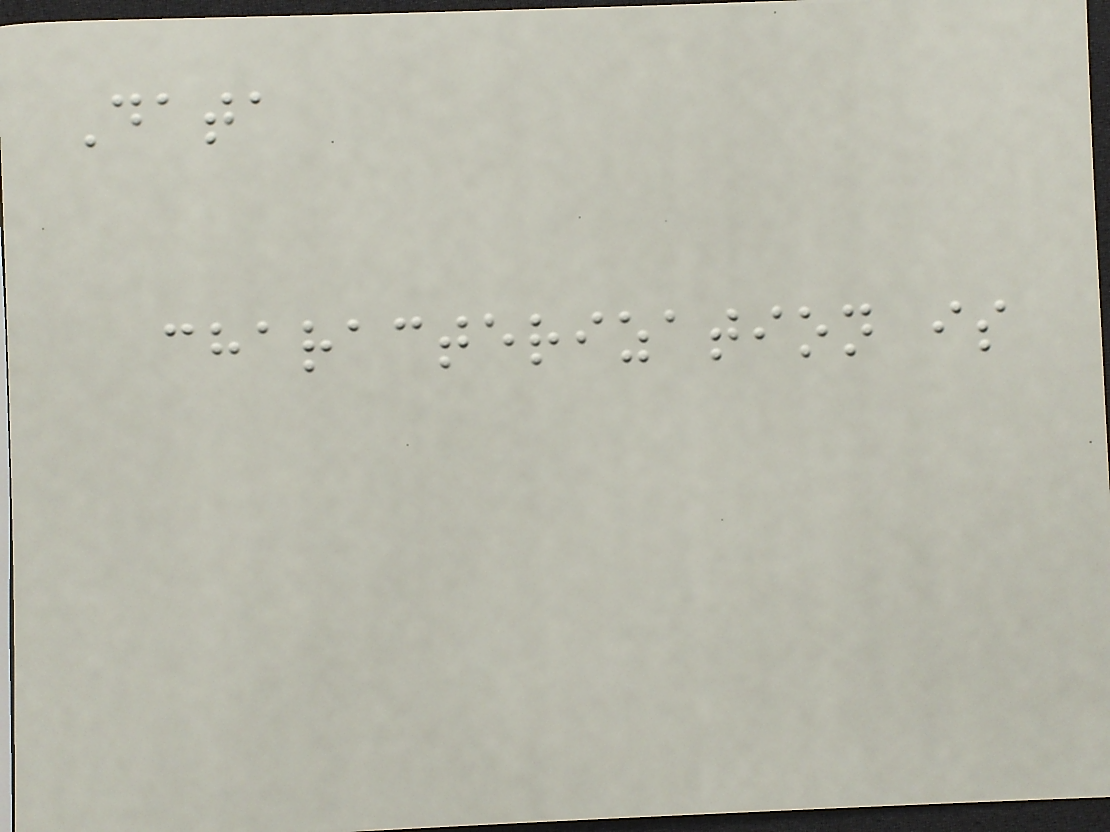Data
characterization is
